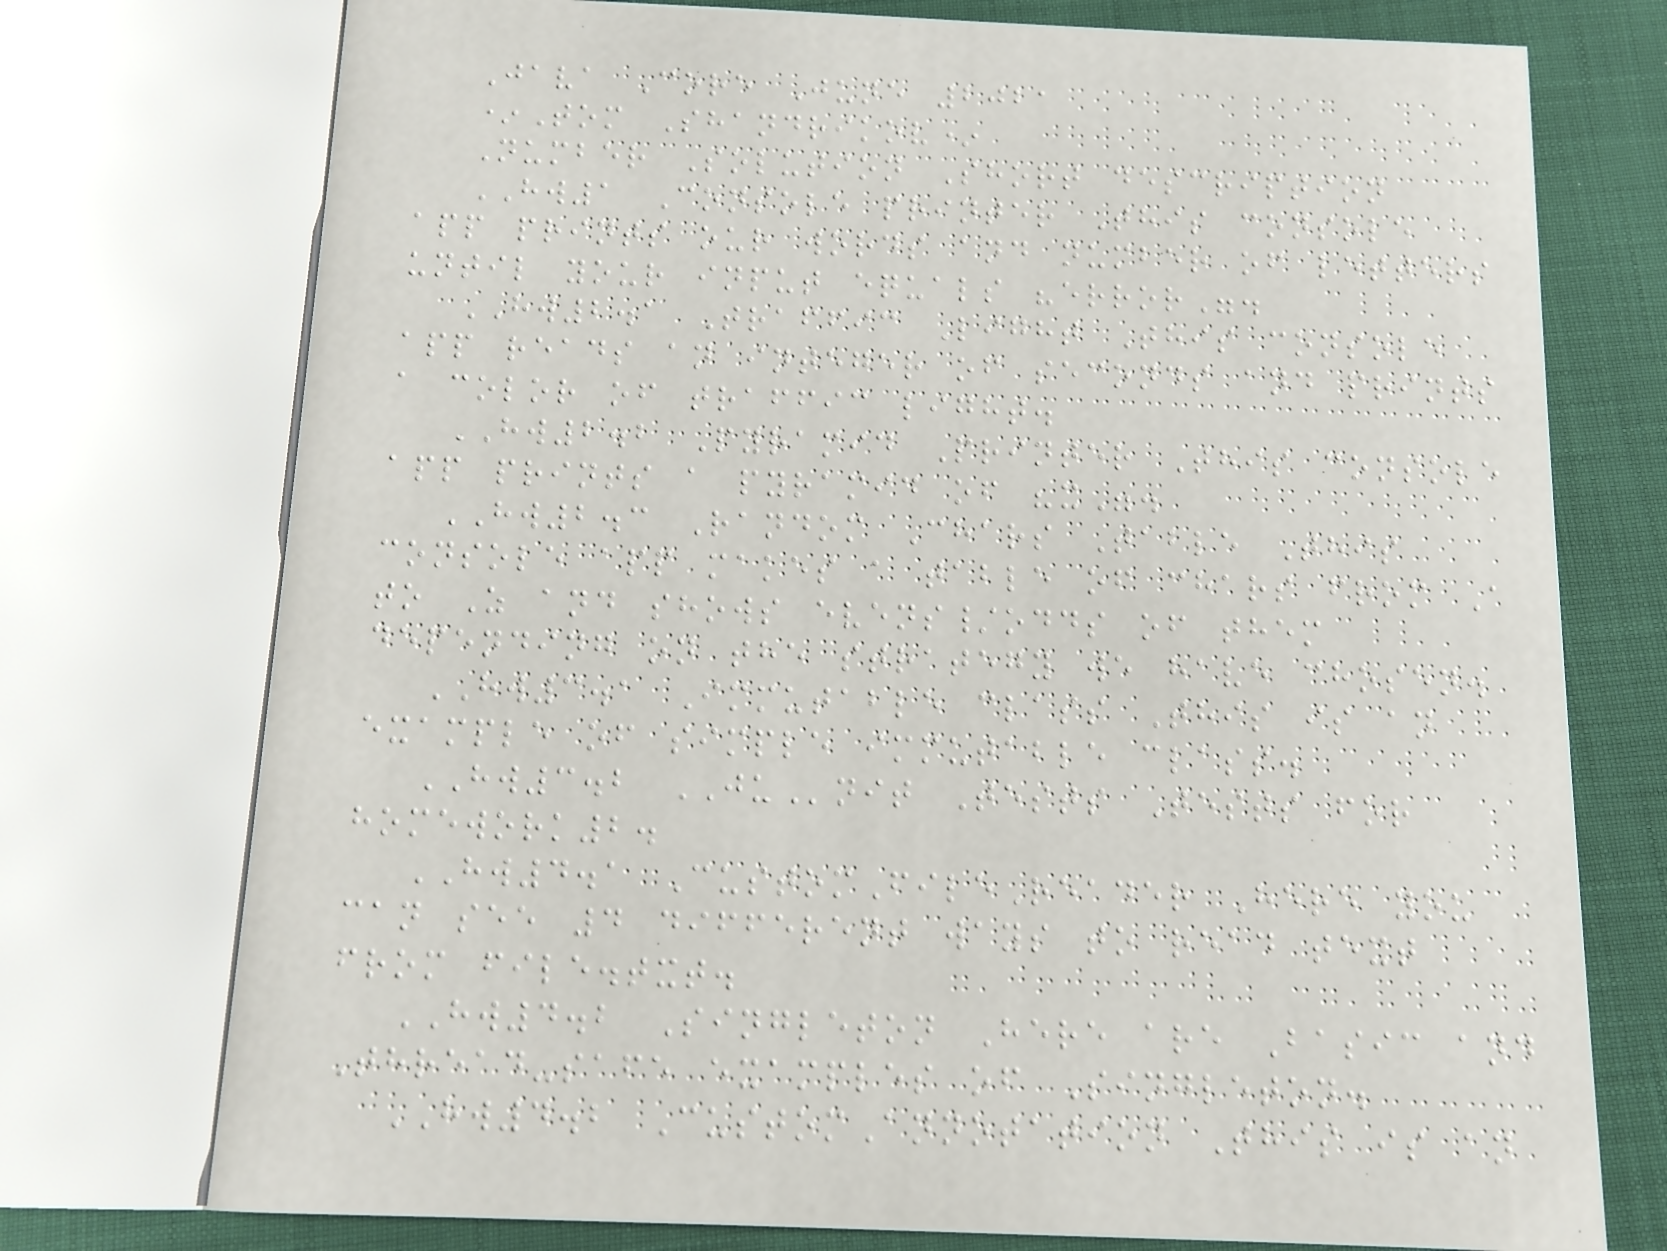Java Core June 2021
*Tom Shandrikov*
Number Solution Short description
HW1 Console printer This console
app prints our words and number of letters
until your input equals "error".
HW2.1 Traffic Light This console
app reads an integer of seconds and prints
a color of traffic light.
HW2.2 Pyramid Printer This console
app prints a pyramid of "x".
HW2.3 Random Chars Table This
console app makes a table of chars from A
to Z and shows evens/odds of them
depending on the strategy we have chosen.
HW3.1 Immutable class This is an
example of simple immutable class.
HW3.2 JUnit Tests Tests for
homework2.
HW4.1 CustomFileReader Here you
can see 4 different ways to read text
from file.txt.
HW4.2 Singleton Here are Basic and
Thread-safe examples of Singleton.
HW4.2 CustomAnnotation This is an
